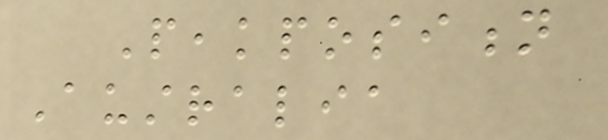Peakposition
Australia
